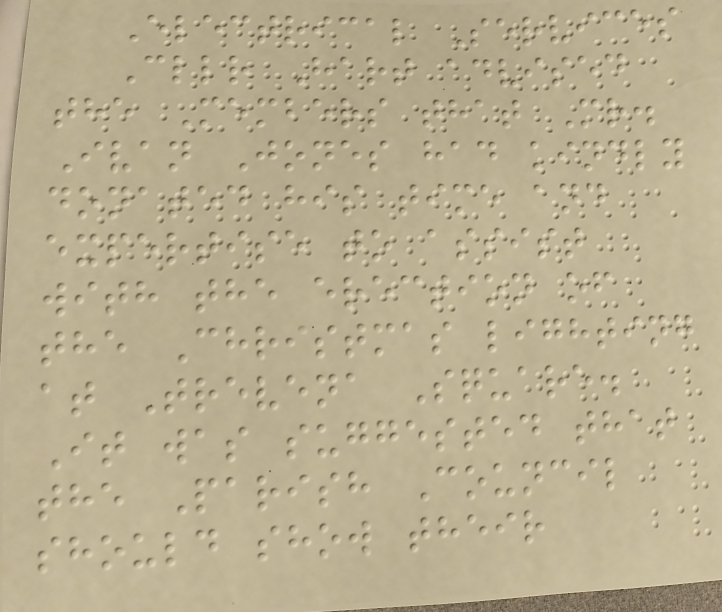Electrical Services
Cllr Hart advised
the Members that Mr.
Ivan Jones had kindly
donated his time and
expertise to assist
with the erection of
the Christmas lighting
at Trevena Square.
It was suggested that
the Parish Council
should show their
